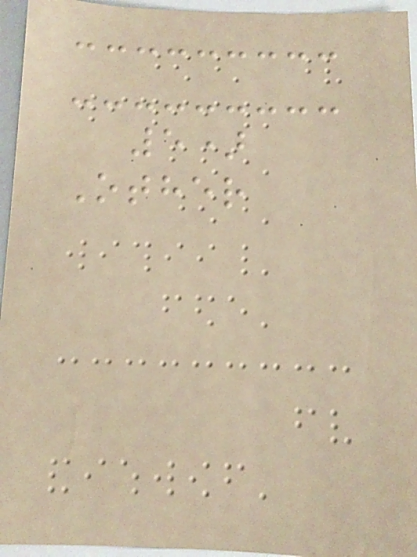5)
Other
